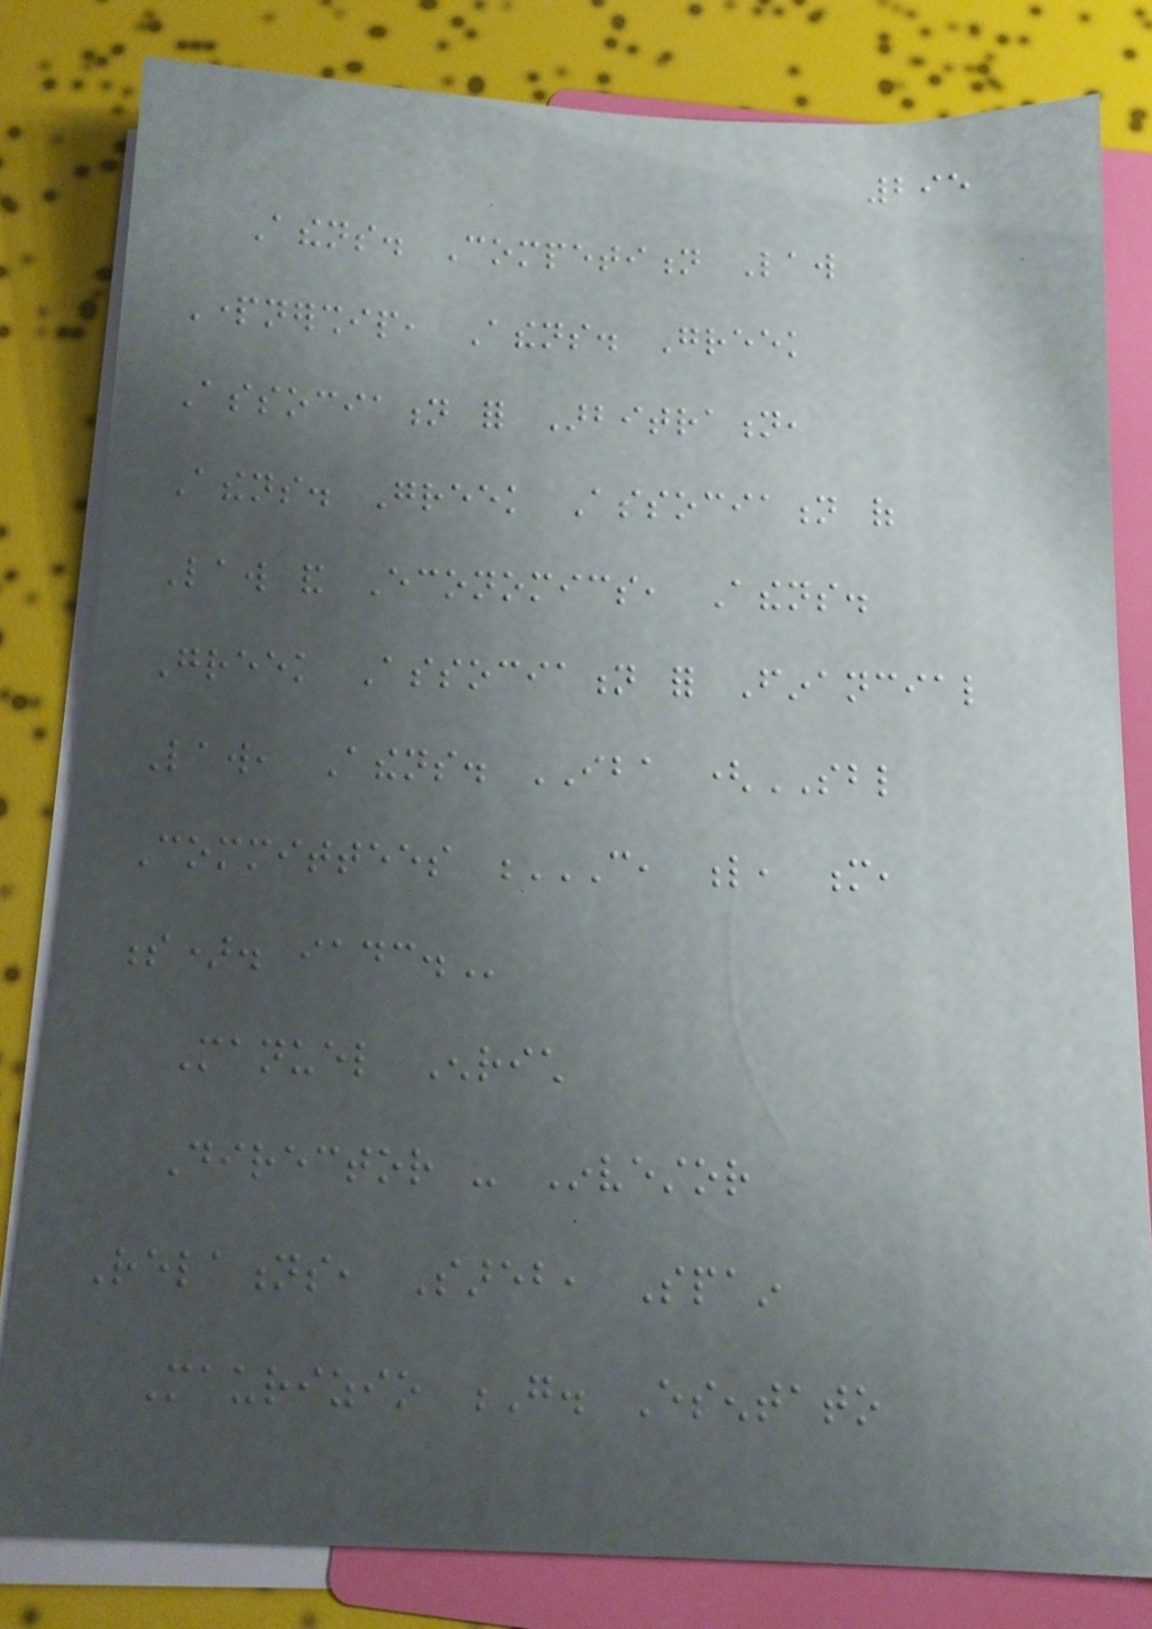295
Athens. Competition Law
Partnership, Athens. Greek
Association for Arbitration,
Athens. Greek Association of
Law and Economics, Athens.
Greek Association for Financial
Law, Athens. IBA (SBL
Committees C, L, M,
S). IADC.
Manuel Enrich
Director - Investor
Relations, Sareb, Spain
Maurizio G. Esentato
